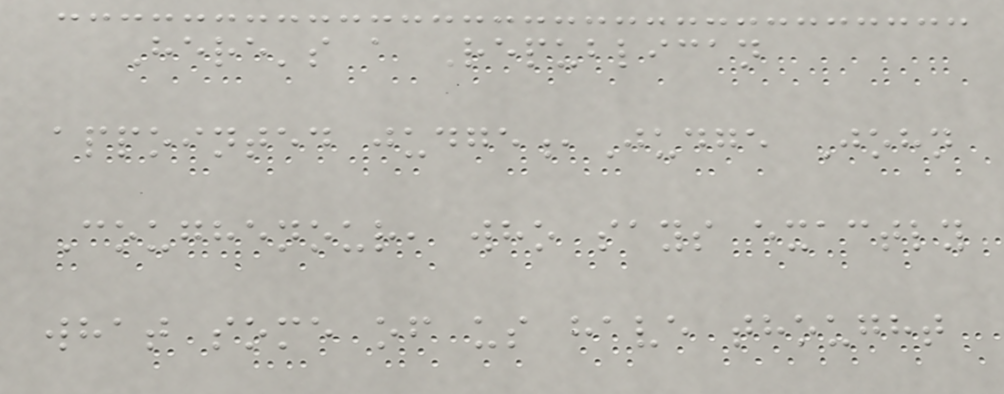Here's a Republican
appointed judge,Judge John
Coughenour, who says exactly
what some of us have thought
